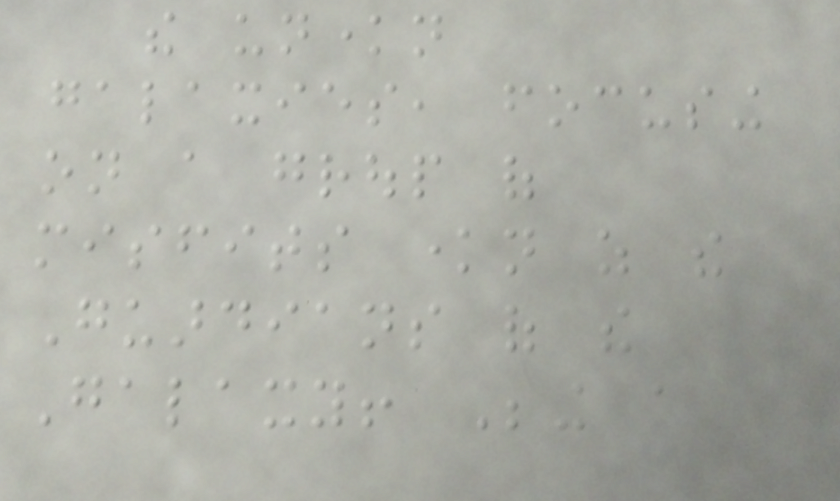the unknown
galaxies, focusing
on a group of
misfits known as the
Guardians of the
Galaxy! Being a
